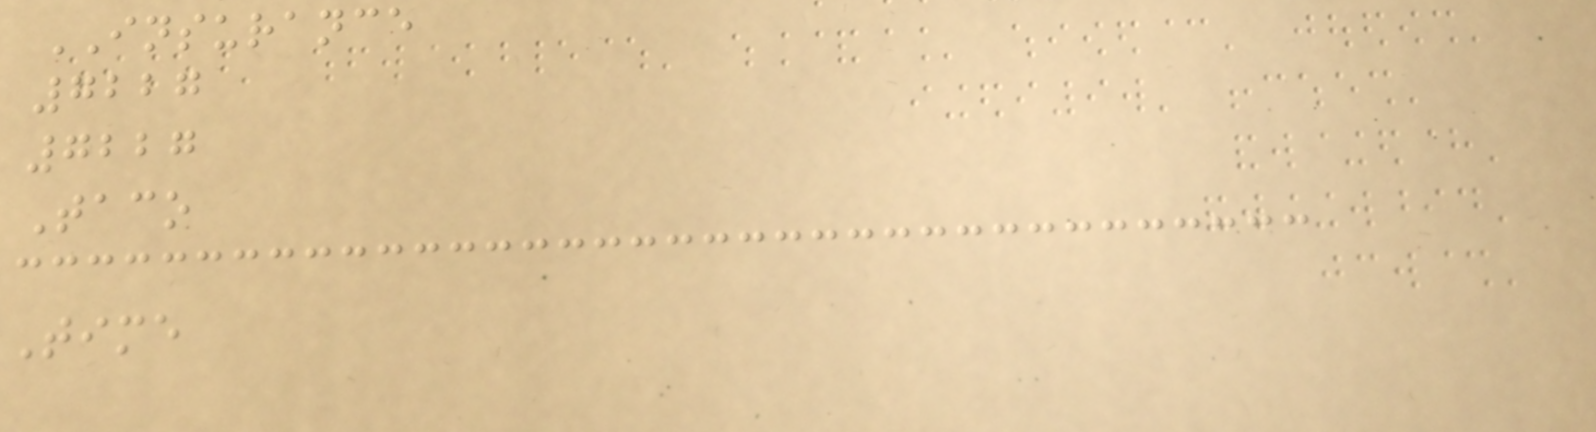INSURANCE
7227
7227
Taco
Time
